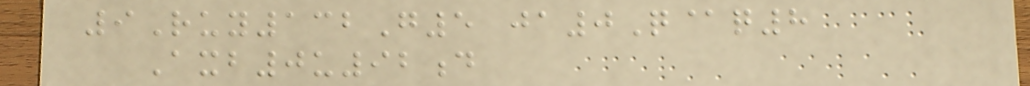9Ruy132G5 ja0Q@q8
Axb0u92d
